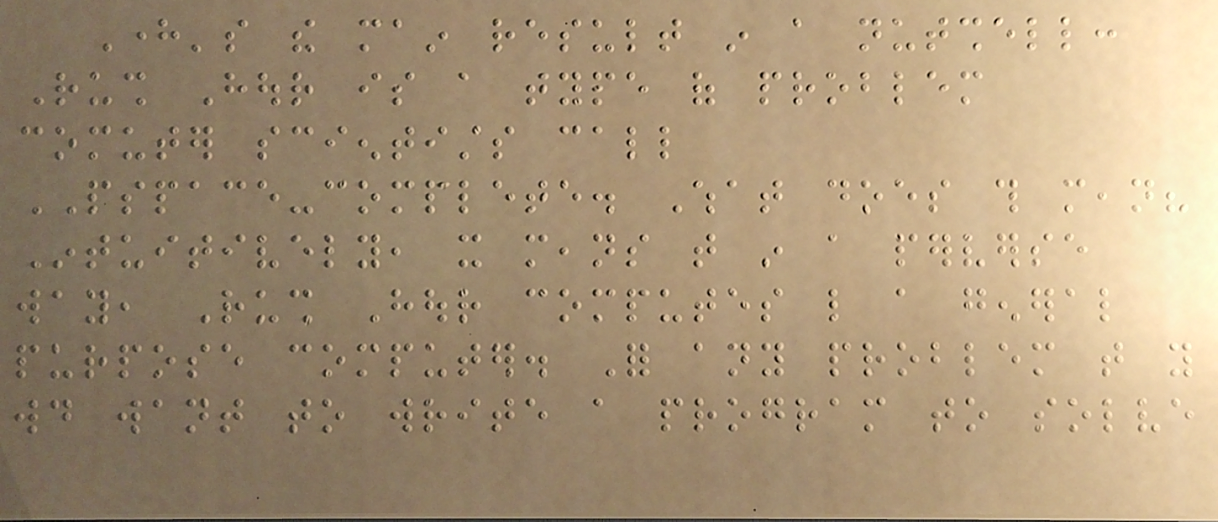Here's the main result in a nutshell:
Rush Hour is a type of problem
comuter scientists call
PSPACE-complete. What does this mean?
Intuitively, it means that in a perverse
way, Rush Hour computes like a general
purpose computer. For any problem that you
would want to write a program to solve
